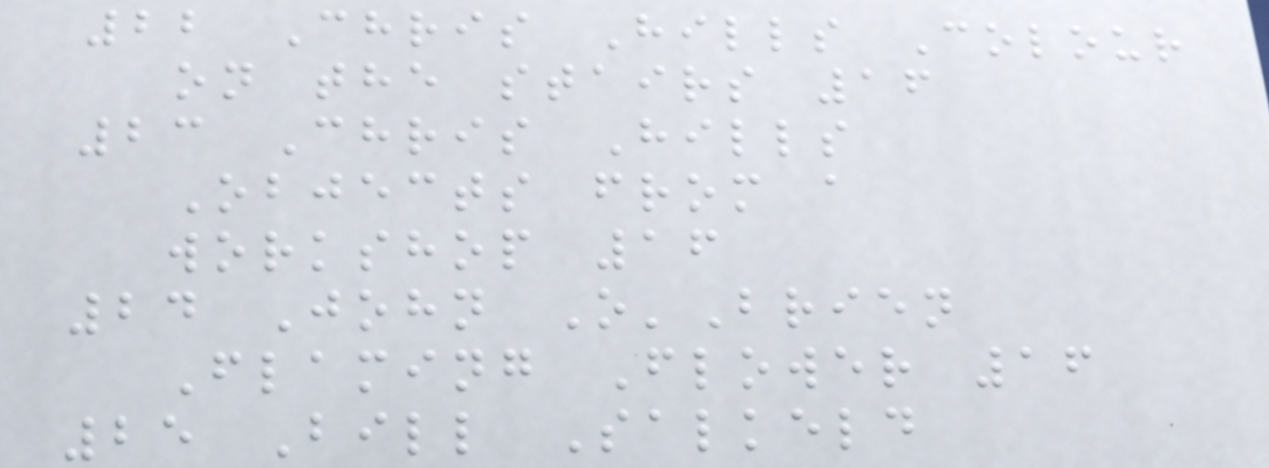22 Chris Hills Colour
on the stairs 16
23 Chris Hills
Objects from a
workshop 16
24 John O'Brien
Flaming Flower 16
25 Bill Salkeld
